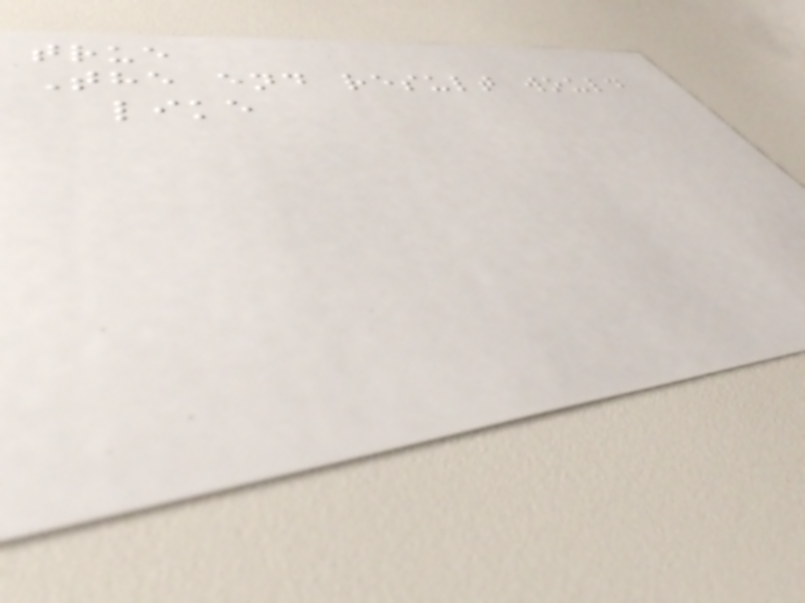true
The end result would
like
